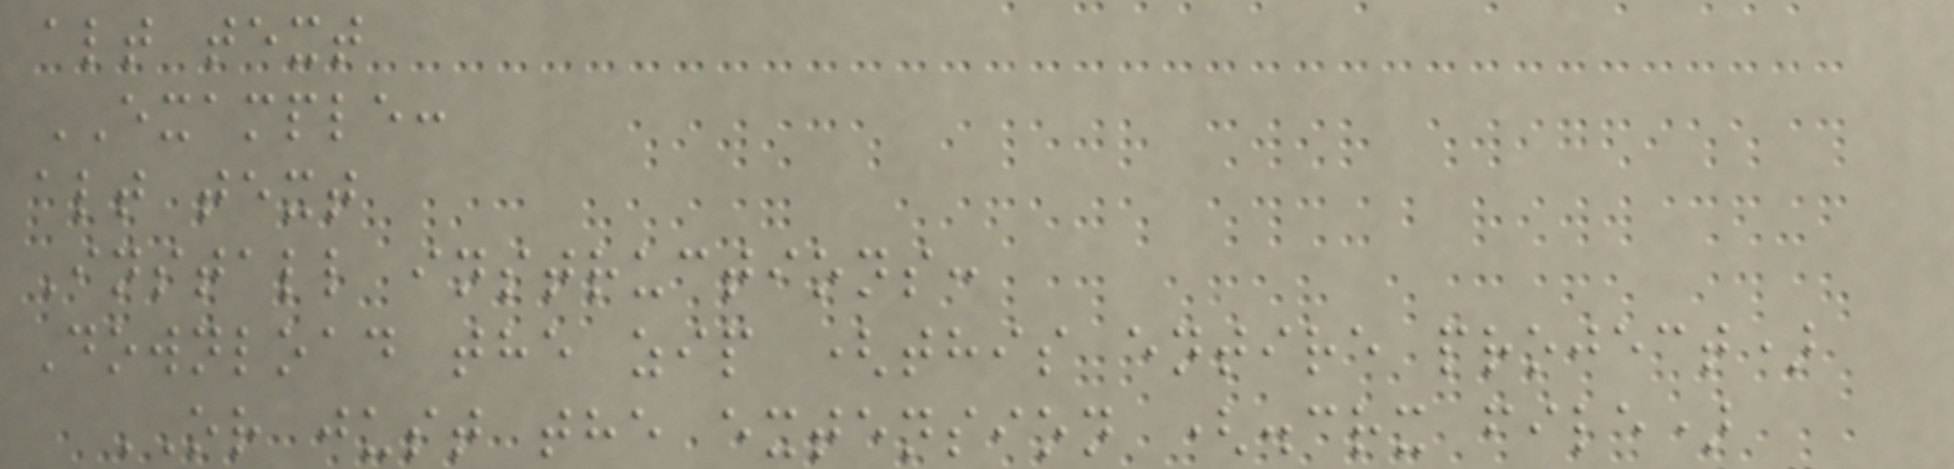alt text
EXAMPLE:
alt text
Install instructions:
Download the zip (this entire project)
OR just the extension (.crx file)
